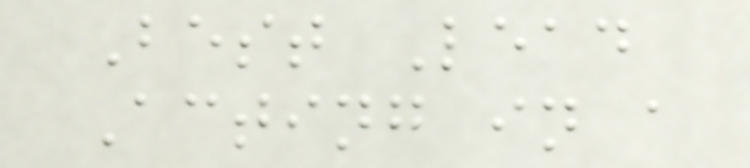Best Lead
Acting in a
